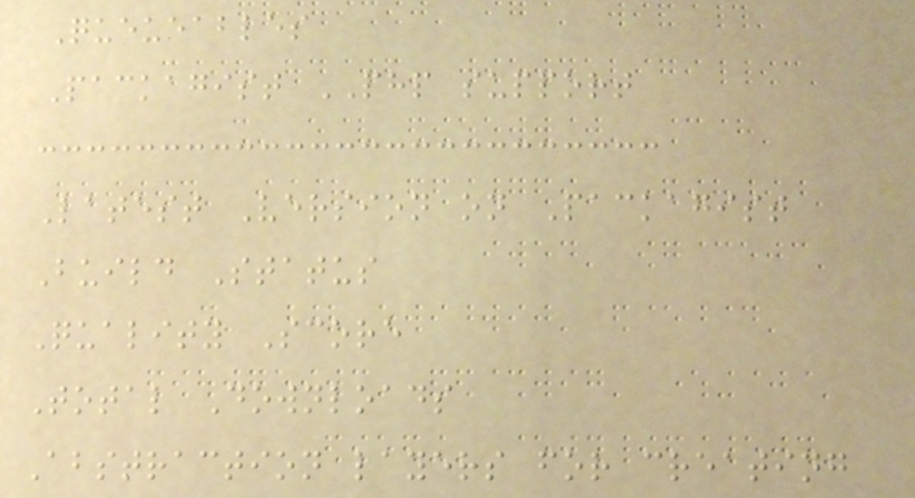Queueables
Packagist PHP support
Latest Version on Packagist
Build Status
Quality Score
Total Downloads
Abstraction layers for creating
